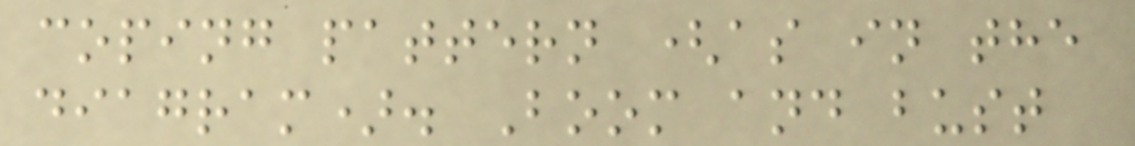coping pattern (as in the
diagram). Boom and bust
